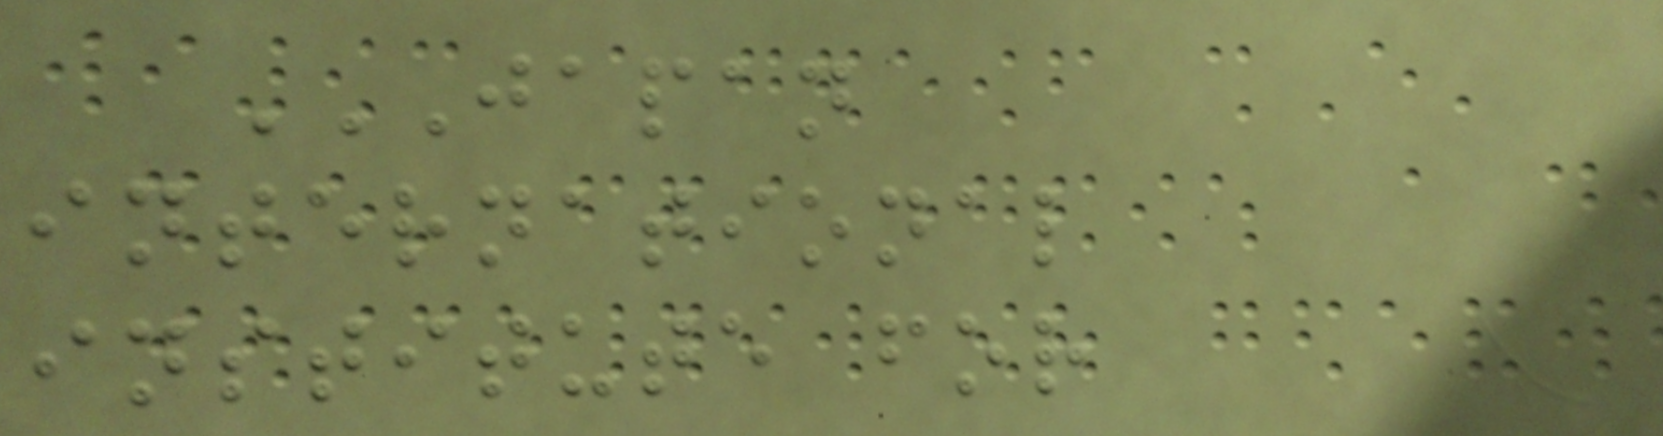JAPAN
INTERNATIONAL
INSTITUTE FOR
